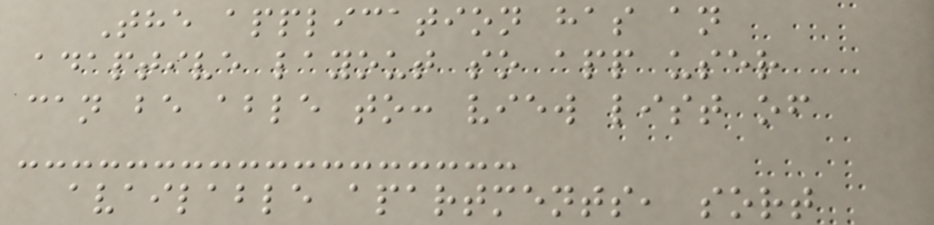The application has an
adaptive layout so app user
can be able to: view list of
available apartments, sort
